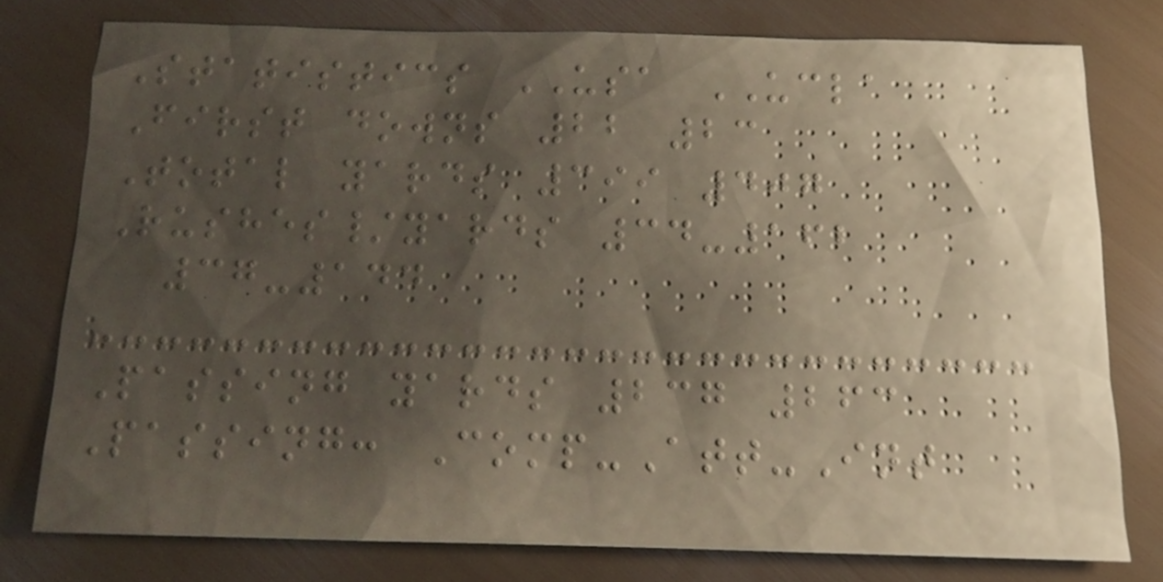Statistics USA UCLA
First downs 22 23
Total yards 399 407
Rushes/yards 34-162
37-144
Passing yards 237 263
Passing: Comp-Att-Int
